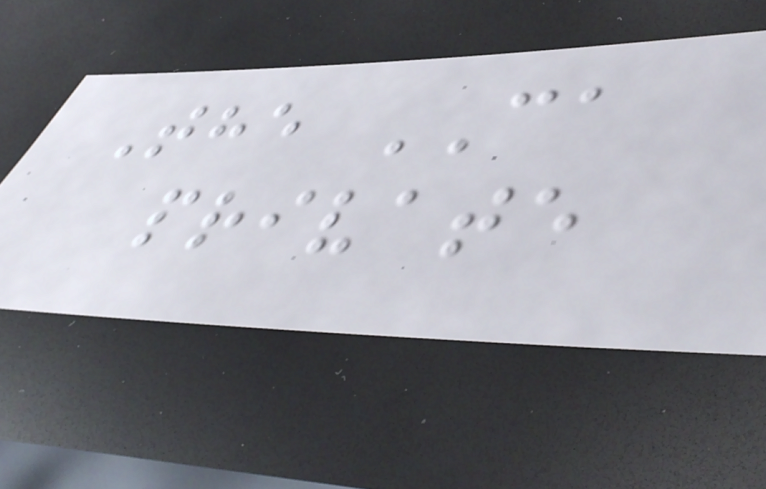The CA
private
